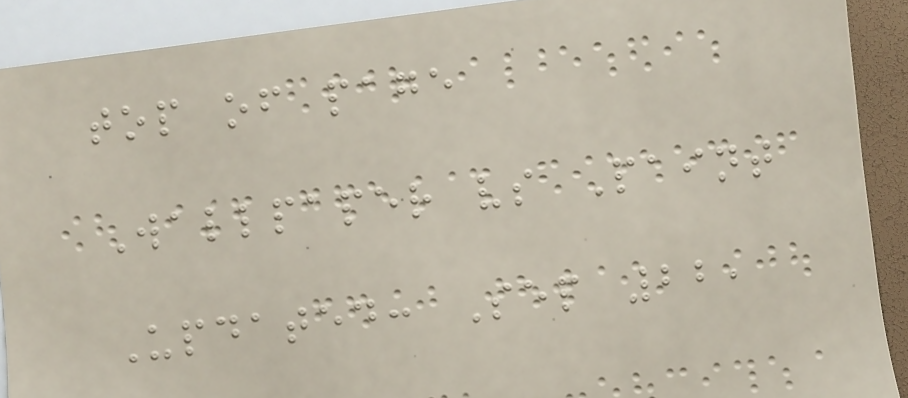top of page
Wallpaper vs Paint
Updated: Sep 22,
